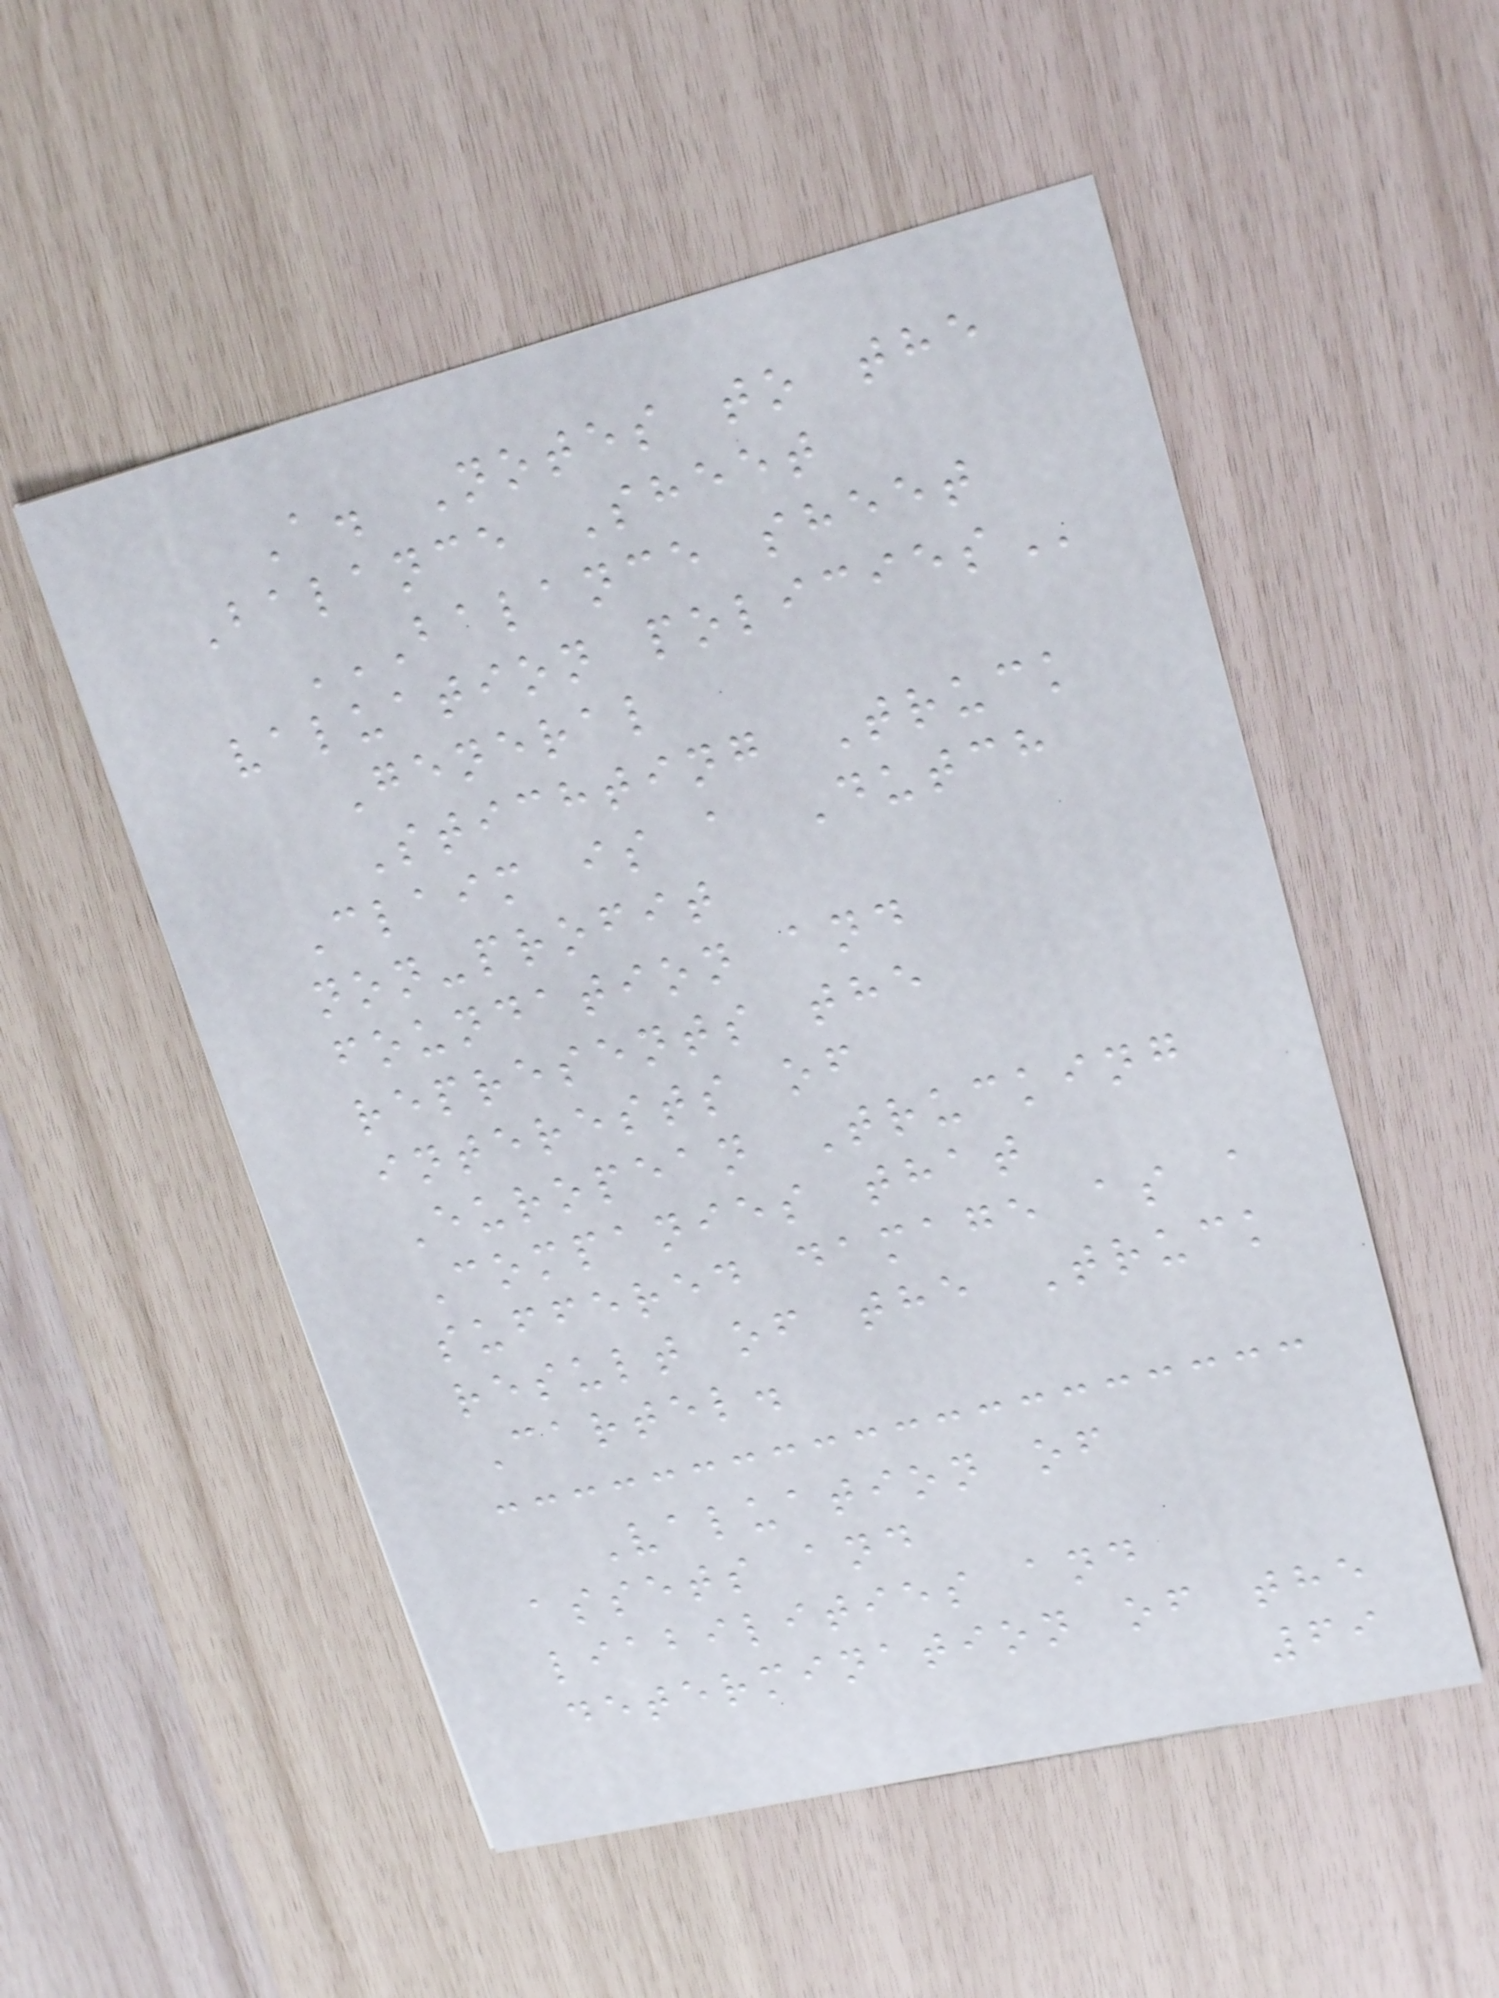A. Notes to the
Balance Sheet
BALANCE SHEET
VALUATION POLICIES
General
Stichting Truck
Claim is a Dutch
non-profit
foundation and
represents the
interests of
European Trucking
Companies that
suffered damage as a
result of the Truck
Cartel.
Valuation of
assets and
liabilities and
determination of the
69
